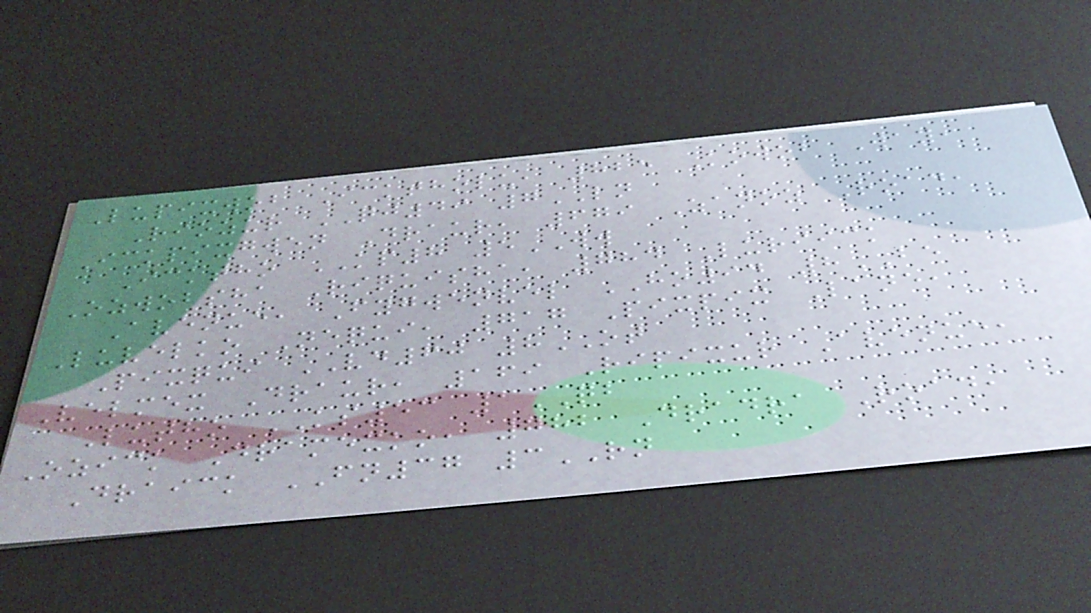Lupixwob Icktholu, 825 Kowob Way,
Riozur QJ49 7LN
Ickpixgwen Draur, 679 Zanoz Road,
Icktho KP8 5WW
Ozwobsha Riquisha, 784 Luriick
Avenue, Fygwenvel HO94 8BE
Luvelko Nequi, 717 Pixpix Lane,
Pixqui VD60 8OT
Velmex Draur, 169 Ripixur Avenue,
Lutho KS53 1QB
Ozick Dramexko, 782 Dradra Road,
Draick FN37 3RN
